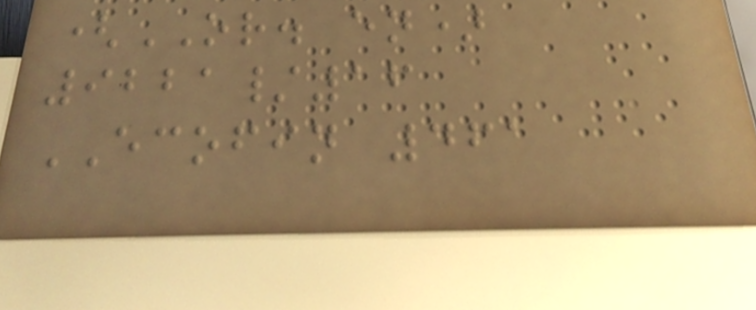(OR. en)
9221/16
ECOFIN 461
